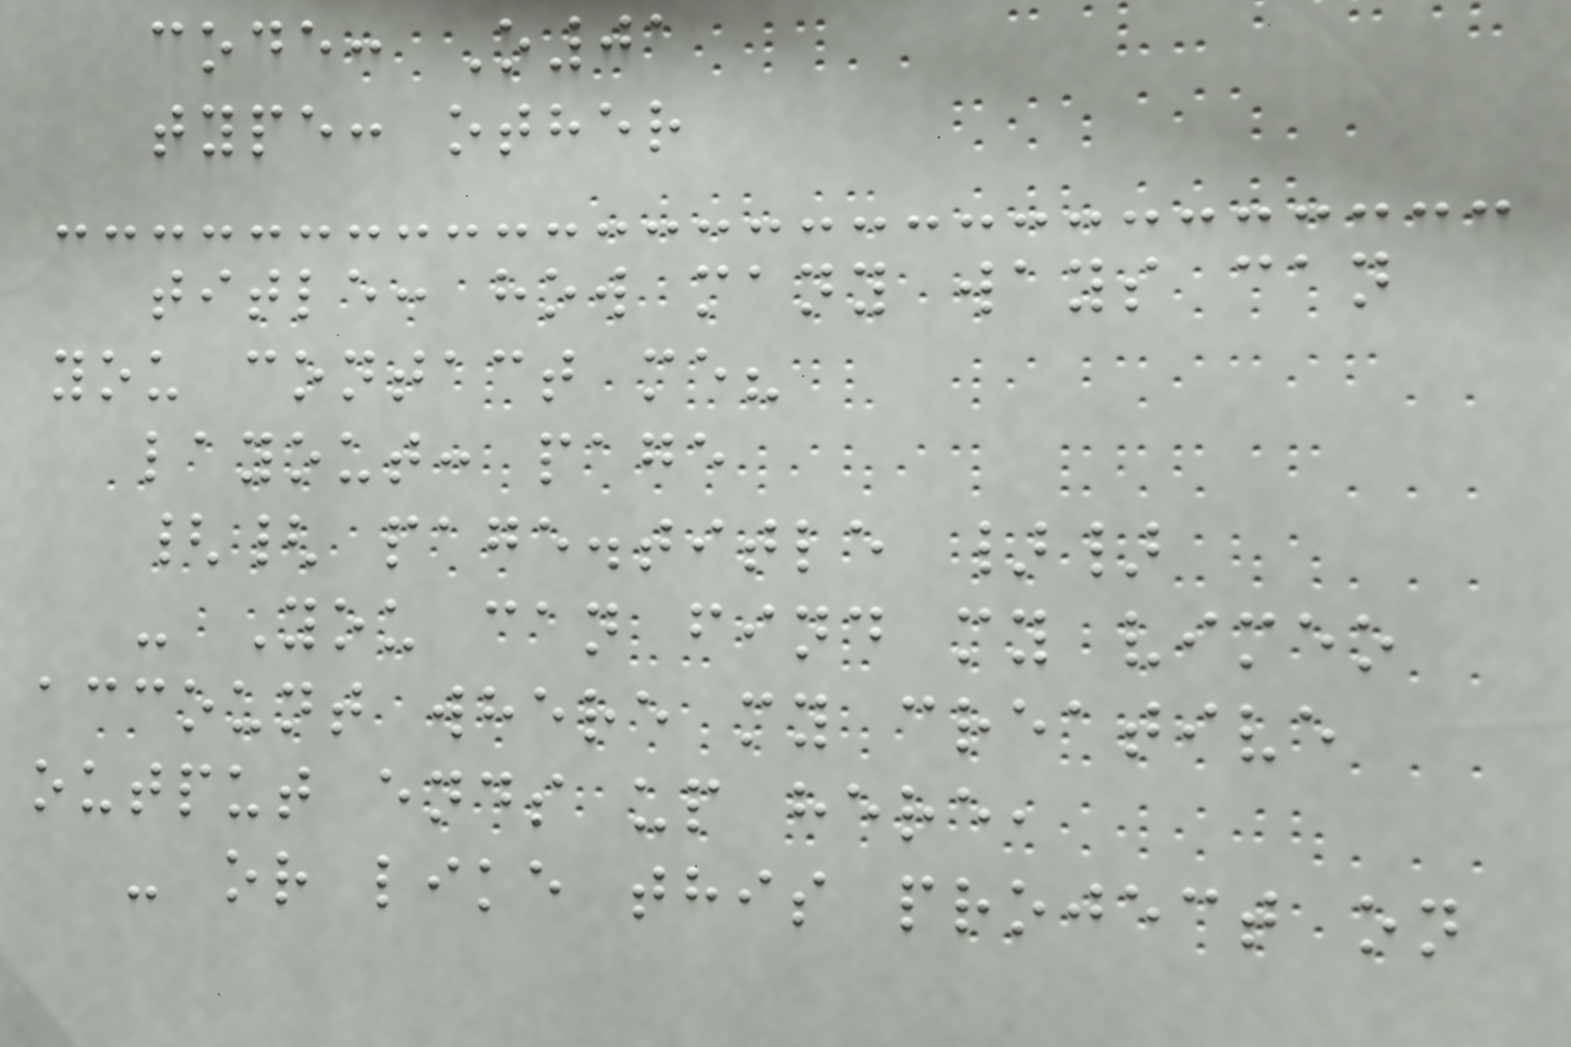code: O01
type: other
title: how many ways can
you contact me?
layout: page
{{ page.title }}
- You can find my vimeo
account where my creative
output ends up here,
- or like this project on
